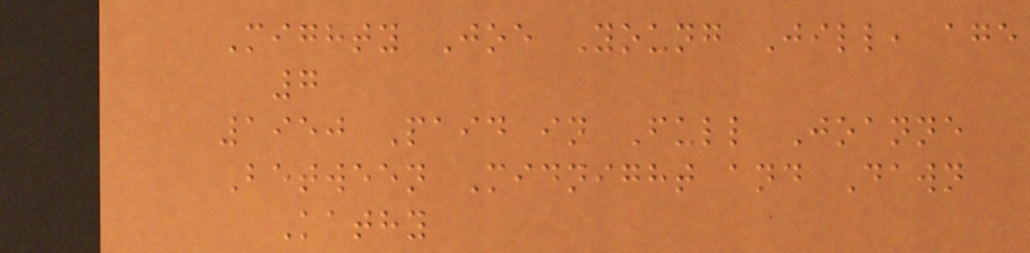Mighty Joe Young Jill, age
7
1950 Paid in Full Joanne
Between Midnight and Dawn
Kathy
